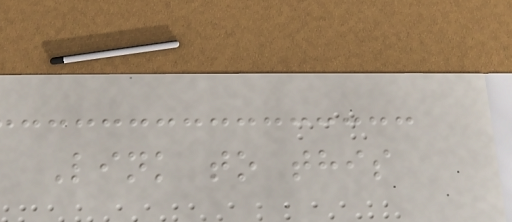Link to this
